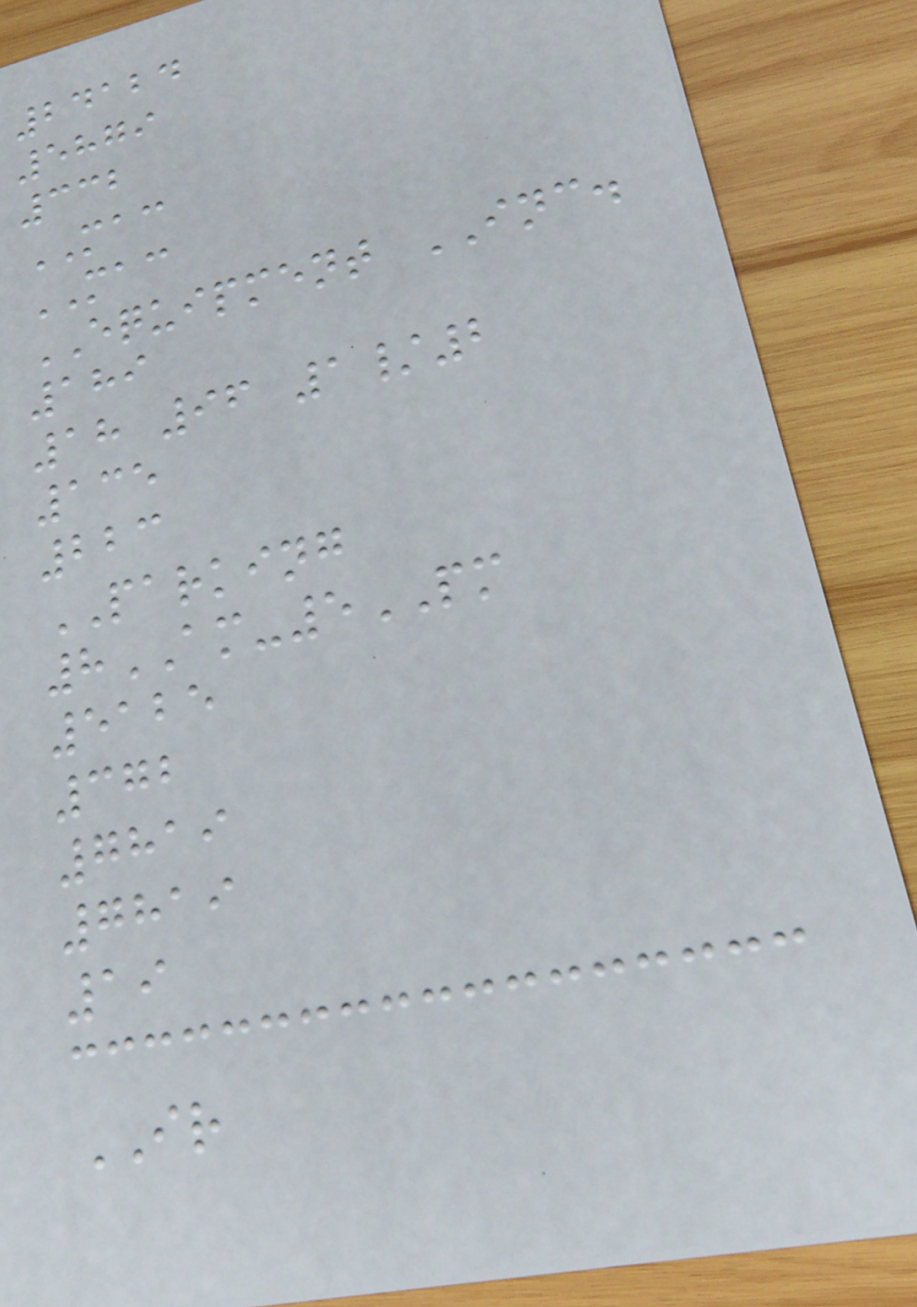24124
5879
332
MAC
MAC
EQUIPMENT INC.
189
18 96 1/2
135
223
PARKING
8AM-5PM
5125
372
7819
7819
19
IR
